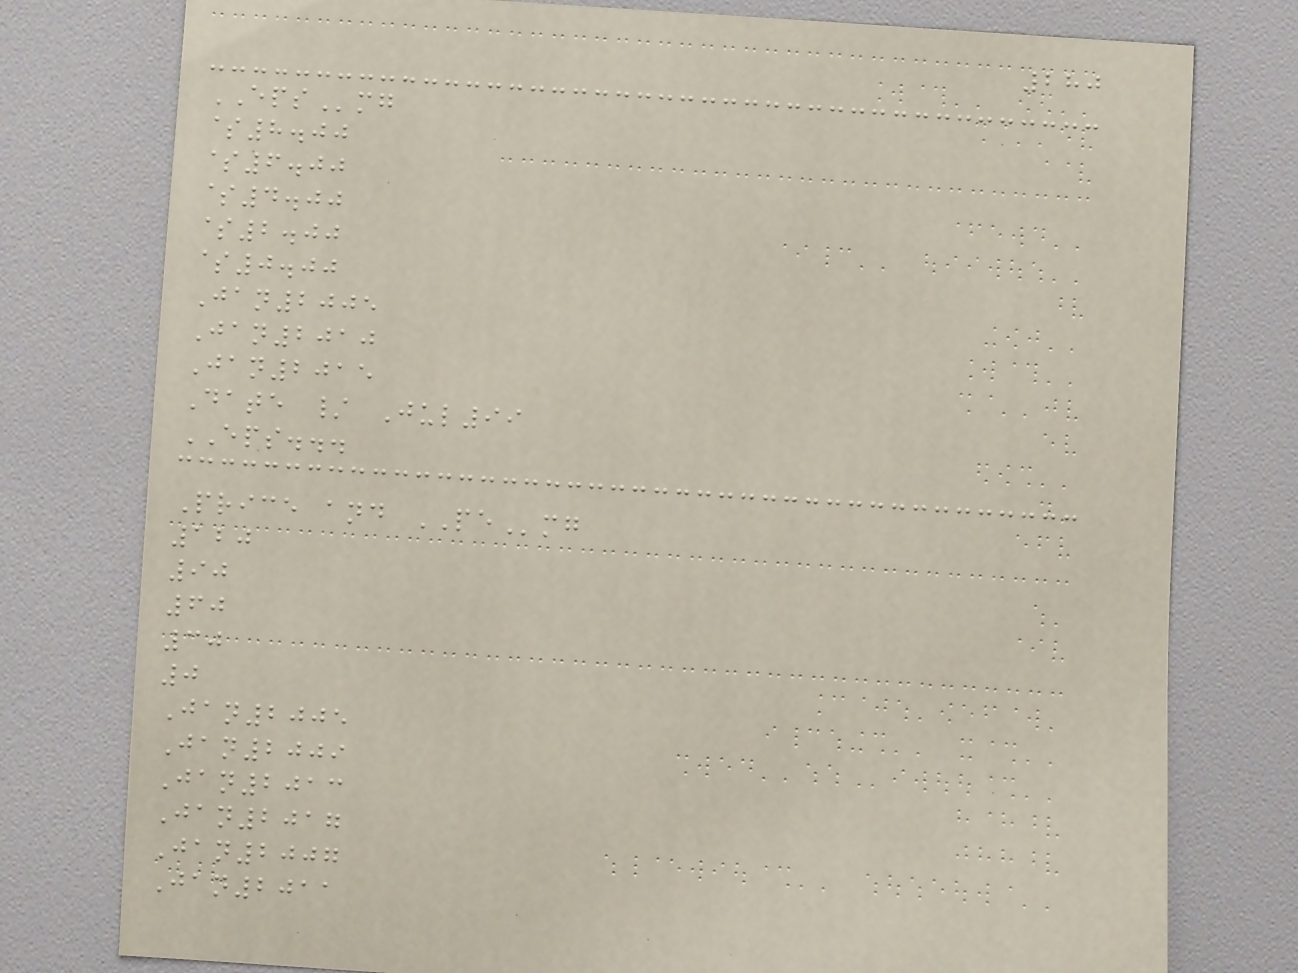280
EPSmg
$8.00
$6.00
$4.00
$2.00
$0.00
Jan2005
Jan2010
Jan2015
Date / Jul99
EPS...
Price and PEmg
120
90
60
30
0
Jan2005
Jan2009
Jan2013
Jan2017
Jan2007
Jan2011
